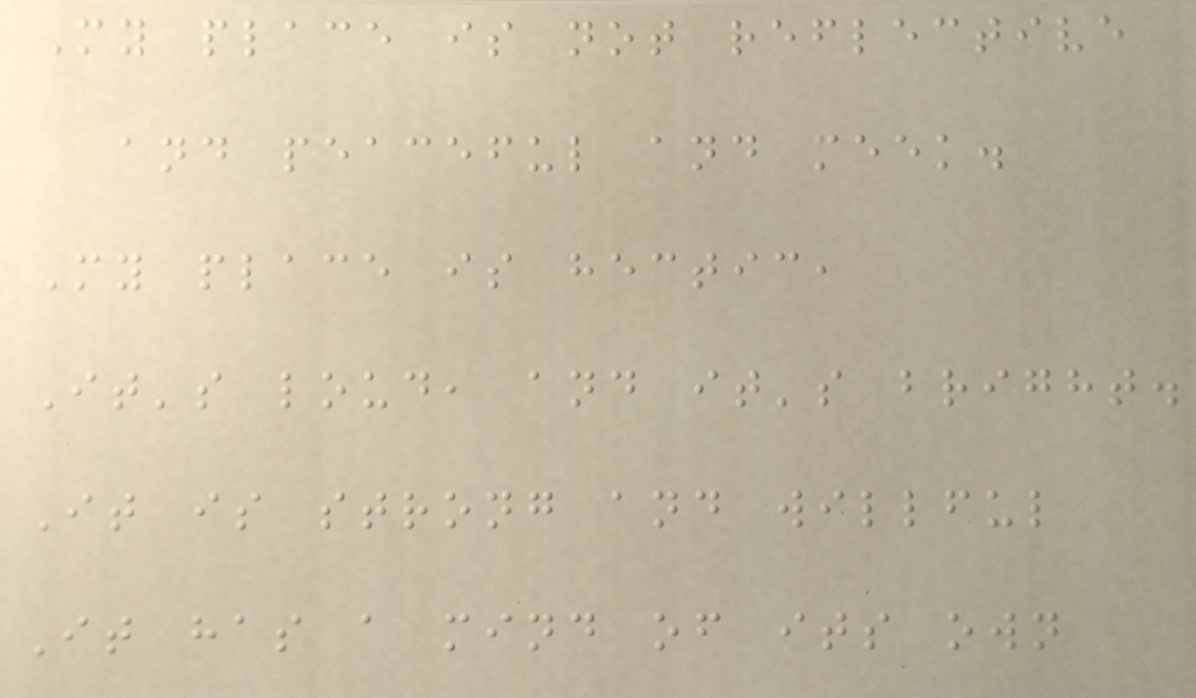My place is not reflective
and peaceful and meek.
My place is hectic,
It's loud, and it's bright.
It is strong and willful
It has a mind of its own
